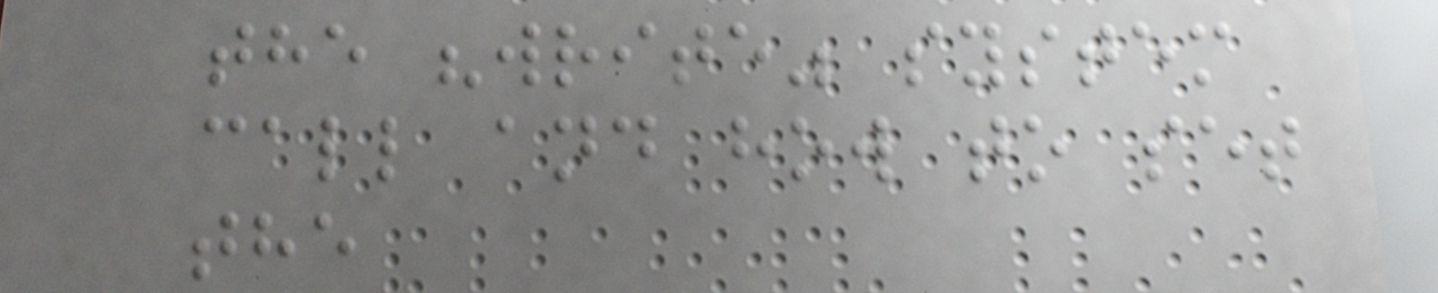the "write" system
call and how to set
the
